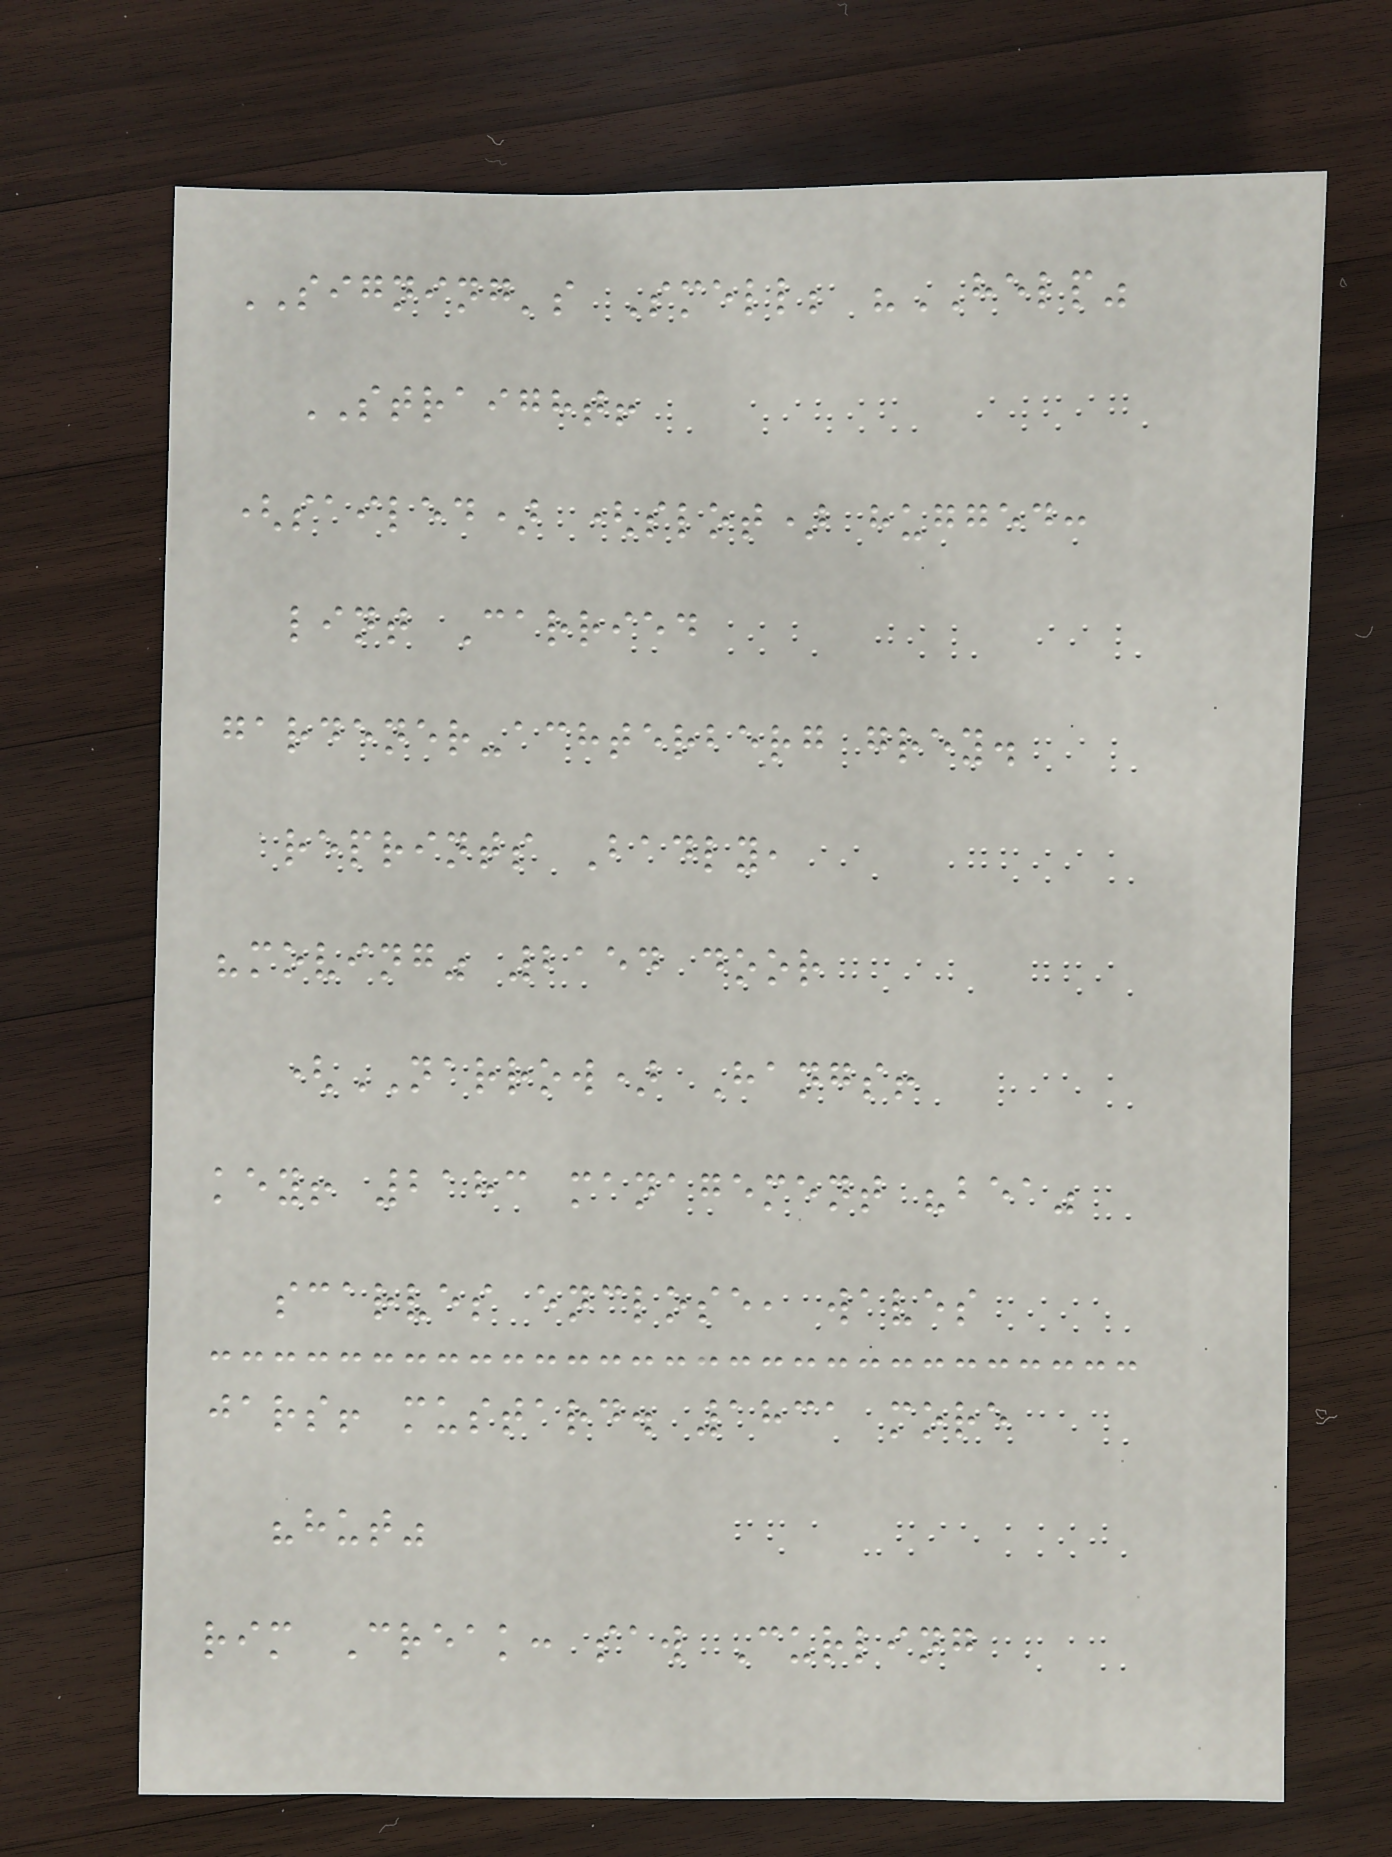SIGNING's Smell; "HELP"
STRAIGHT!
(sailed) (slot) hugged:
lint Carried
gardener-achterberg grey.
reprints Badly,
"moving" 2154 door
(NARROW) Hangs!
key! 2183 management "bea"
scarves enclose, waves
jars! mustard. 1831 more
"hut"
rim Creak: saw Curling
